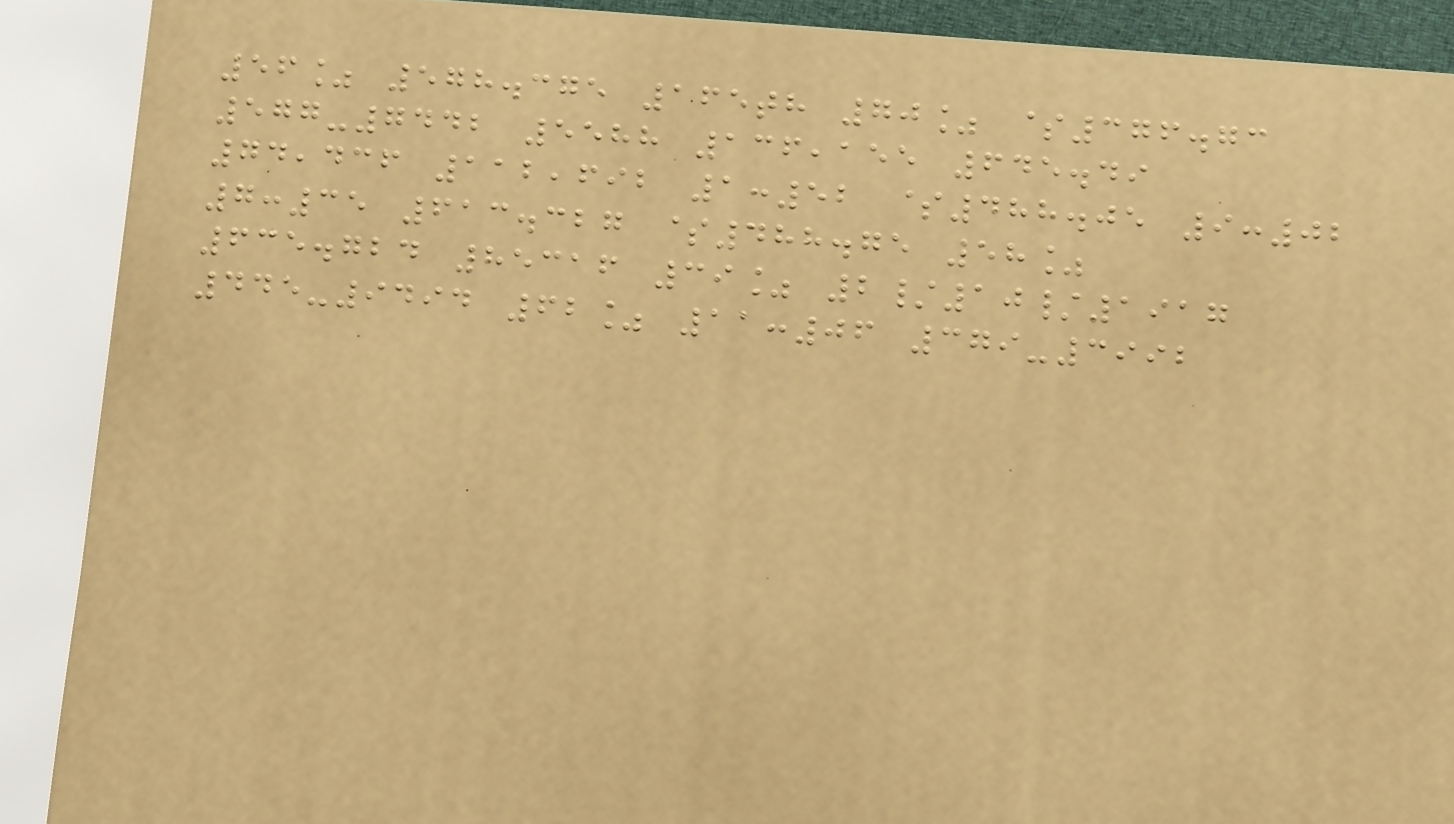56% 578.375 165th 70% $376.73
577-7442 5588 136,155 645.49
74,436 112,692 1:52 $488.05 9:02
7:35 613.327 $488.75 58%
635.724 85316 39% 2/10/1917
445-9494 62% 11:06 379-3992
